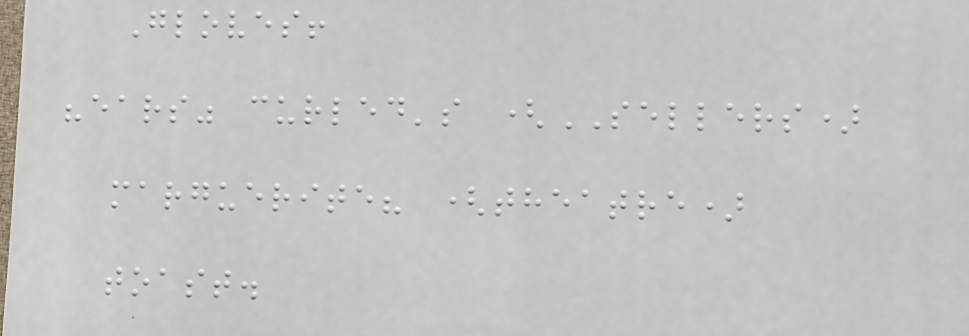Gloves!
"ears" curled's (SELLERS)
marguerite? (theatre)
toast.
